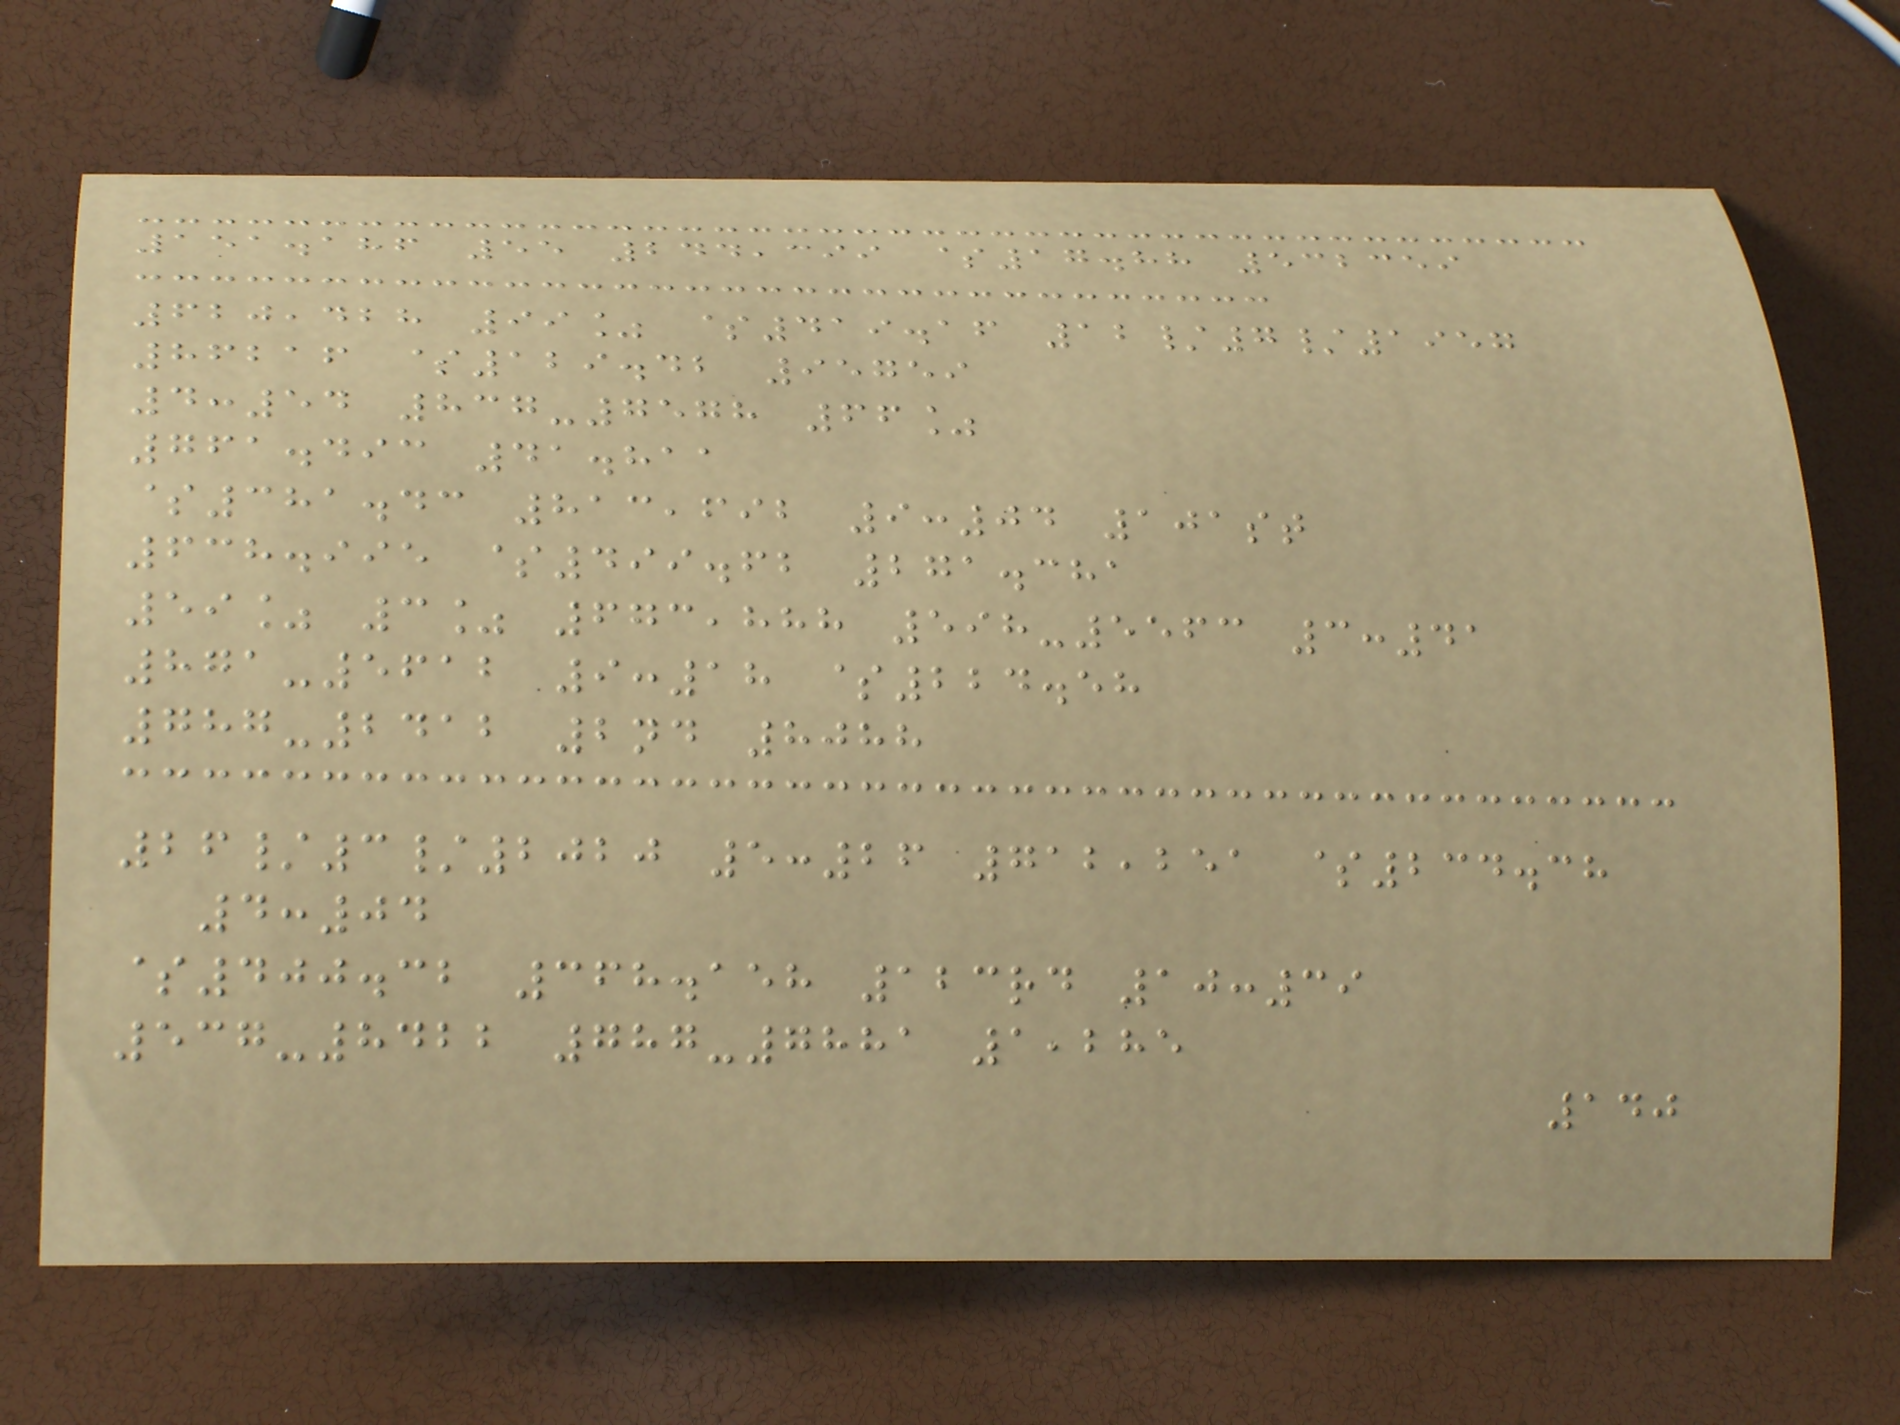151.186 55 244,399 $17.88 532359
620,428 99% $419.16 12/7/1957
86216 $129.42 95759
4:54 837-7578 66%
761.493 41.811
$381.43 813,692 9:04 101st
638.995 $499.62 271.381
59% 3% 673,888 598-5563 3:41
871-5612 9:18 $224.58
787-2412 2nd 8088
26/3/2020 5:26 712,251 $234.38
4:04
$400.32 368.158 123rd 10:39
537-8422 787-7881 1,285
140
